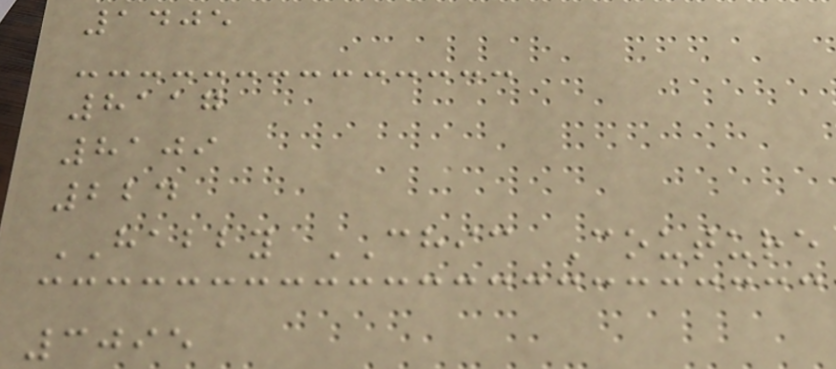1405
8117
8109
224
HABBY CHIC Couture
3095
